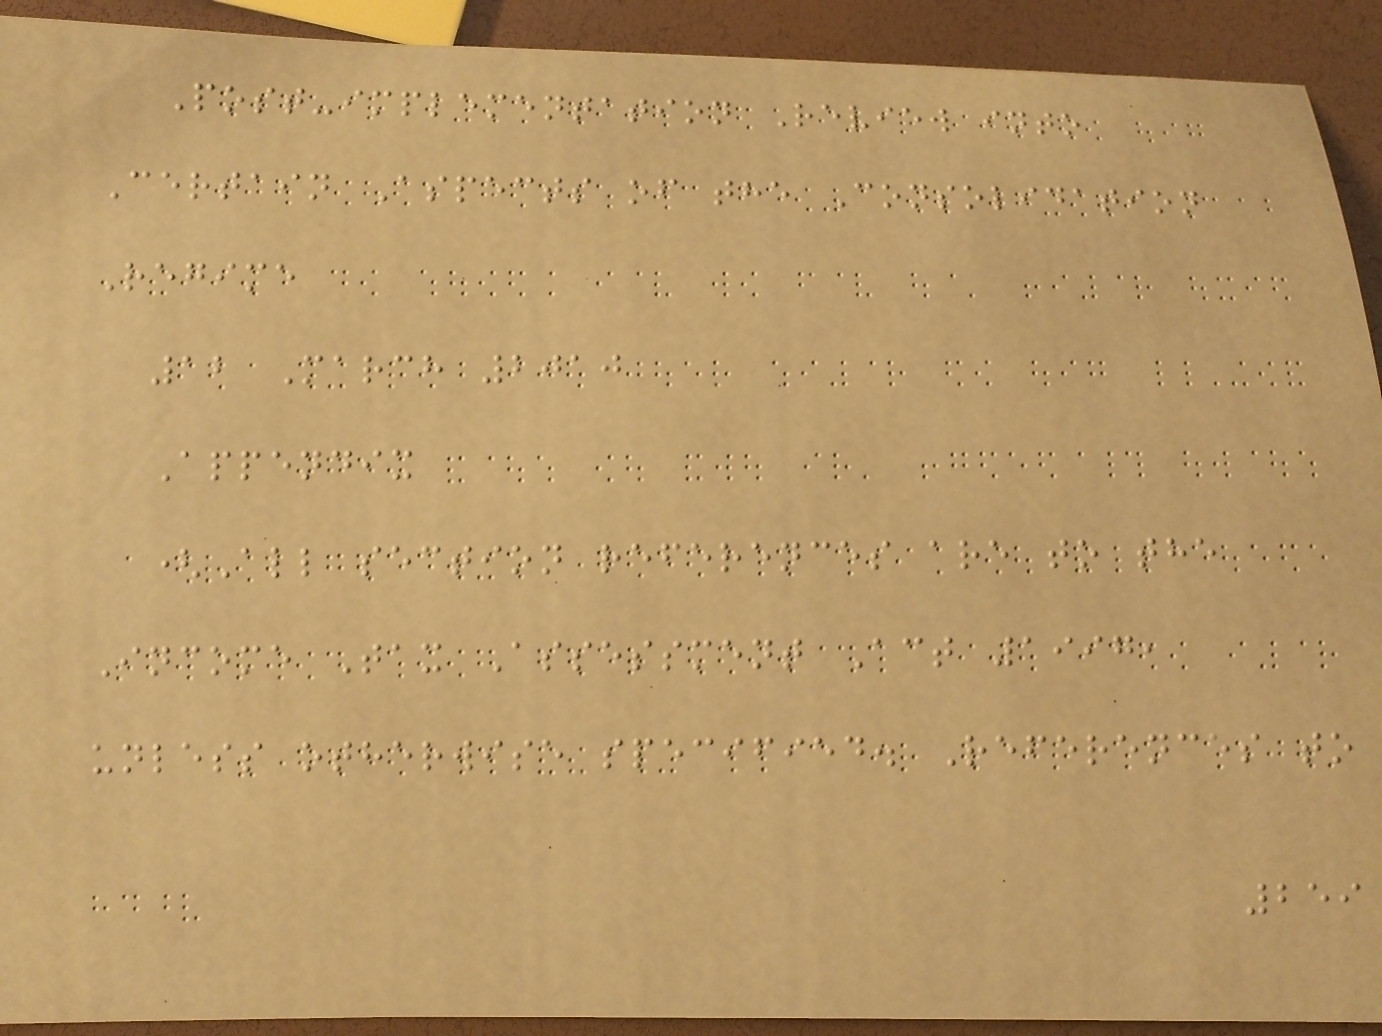Post-implementation Review into
Certain Aspects of the Consolidation
Regime
12 March 2010
Appendix
(All section references are to the
Income Tax Assessment Act 1997,
unless otherwise specified. References to
259
